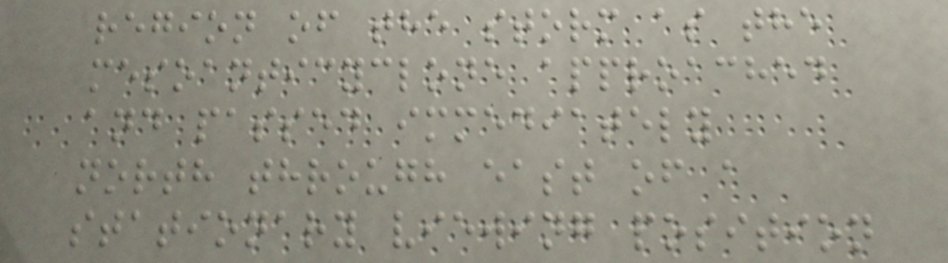region of the storm as the
mesoanticyclone approached
and passed immediately
north through east of a
stationary viewing position
